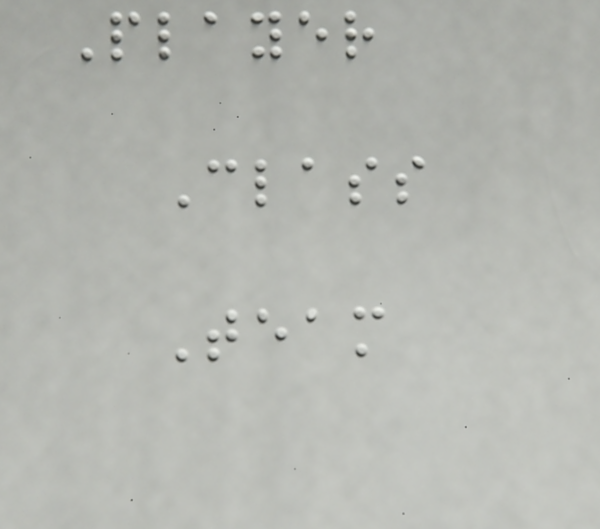Player
Class
Team
